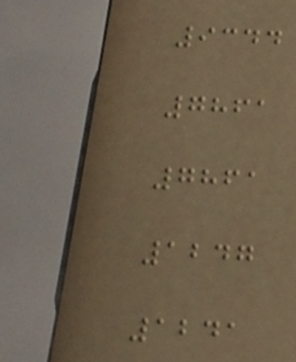9344
7861
7861
1247
1241
